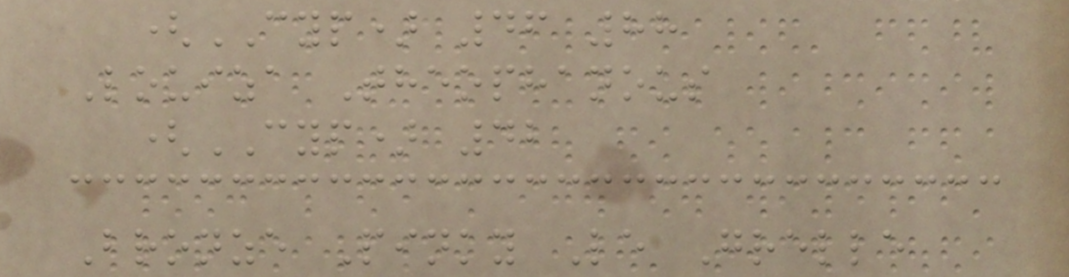(CYP) 46 88
Louiza Theophanous
(CYP) 42
Bronze Pinky Le Grelle
